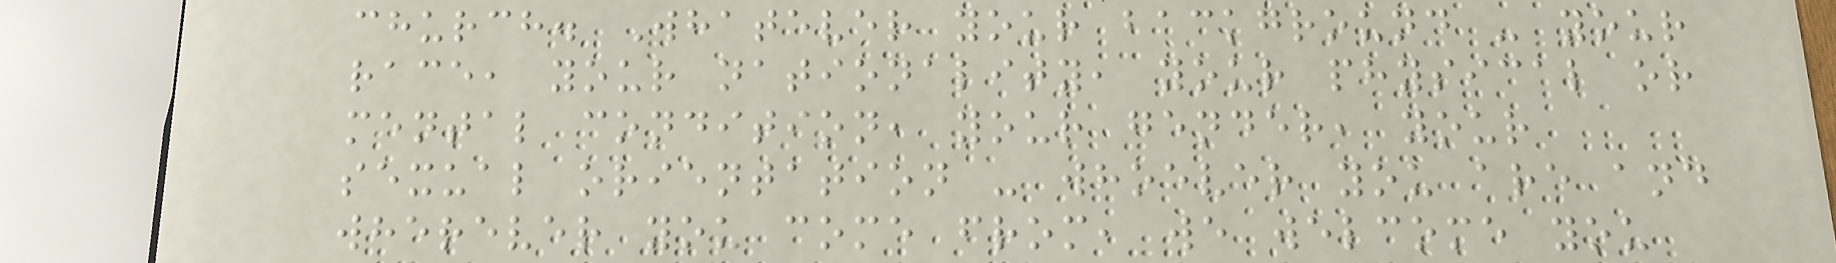church. Whatever your background - your
race, your nationality, your physical or
mental condition, your gender, your
sexual orientation - whoever you are and
wherever you come from, we welcome you
